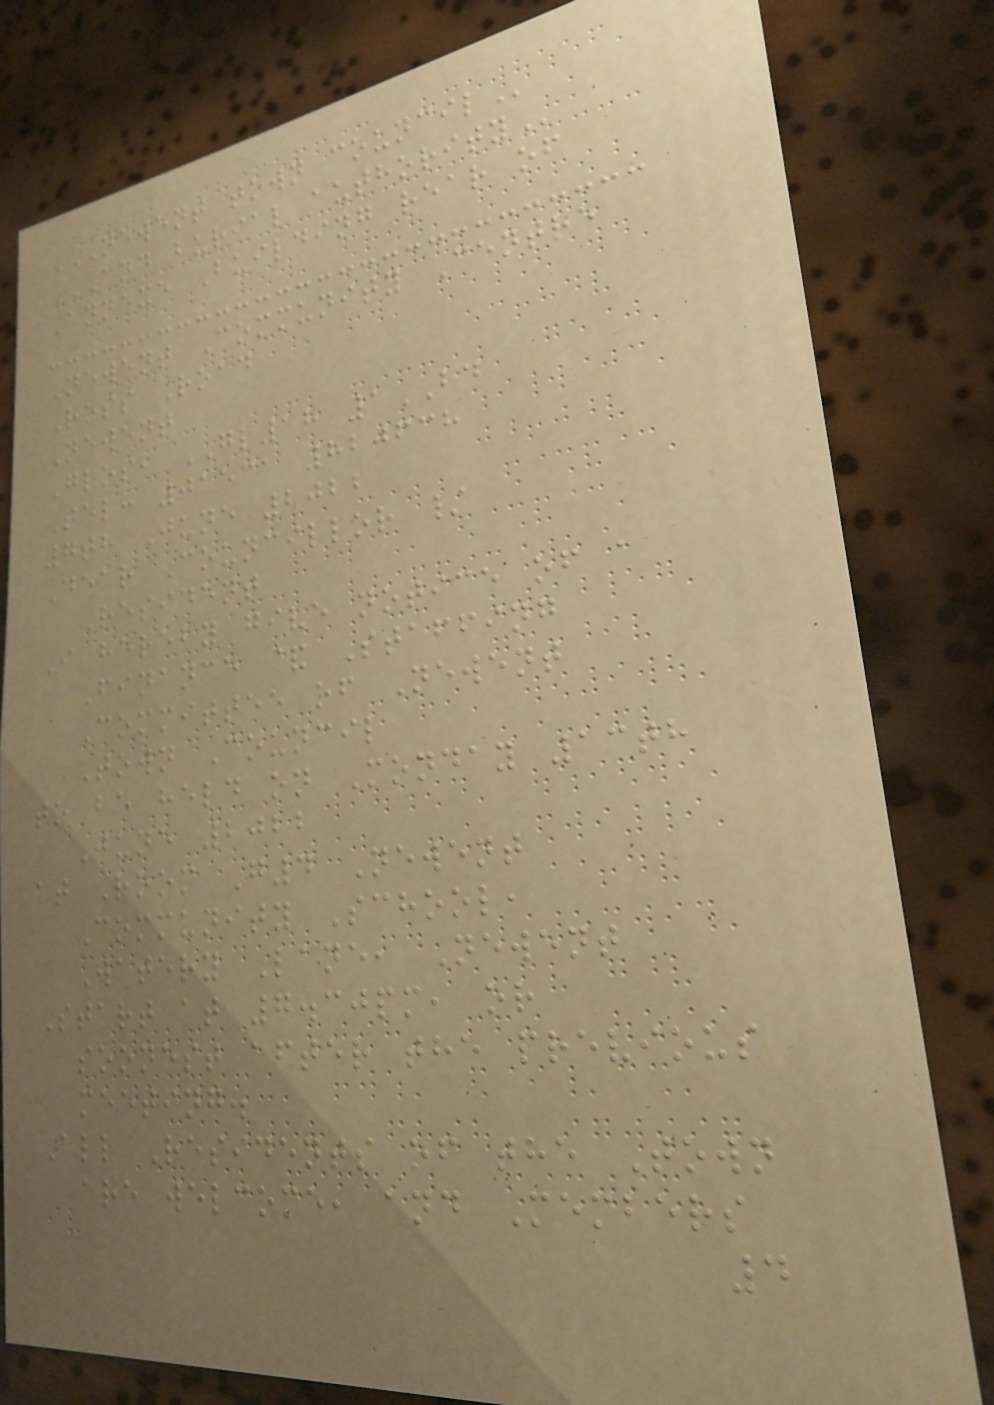NEWENT TOWN COUNCIL
AND BURIAL AUTHORITY
Annexe Building rear of
Newent Community Centre
Ross Road
Newent
Glos, GL18 1BD
Tel: 01531 820638
7th June 2022
Dear Councillor /
Resident
I hereby give notice of a
Finance & Staffing
Committee of Newent
Town Council
to be held on Monday 13th
June 2022
at Room G4 Newent
Community School,
Watery Lane, Newent
Start at 7.30pm, or
soonest after the previous
meeting.
All Residents of the Town
are welcome, and Members
4
